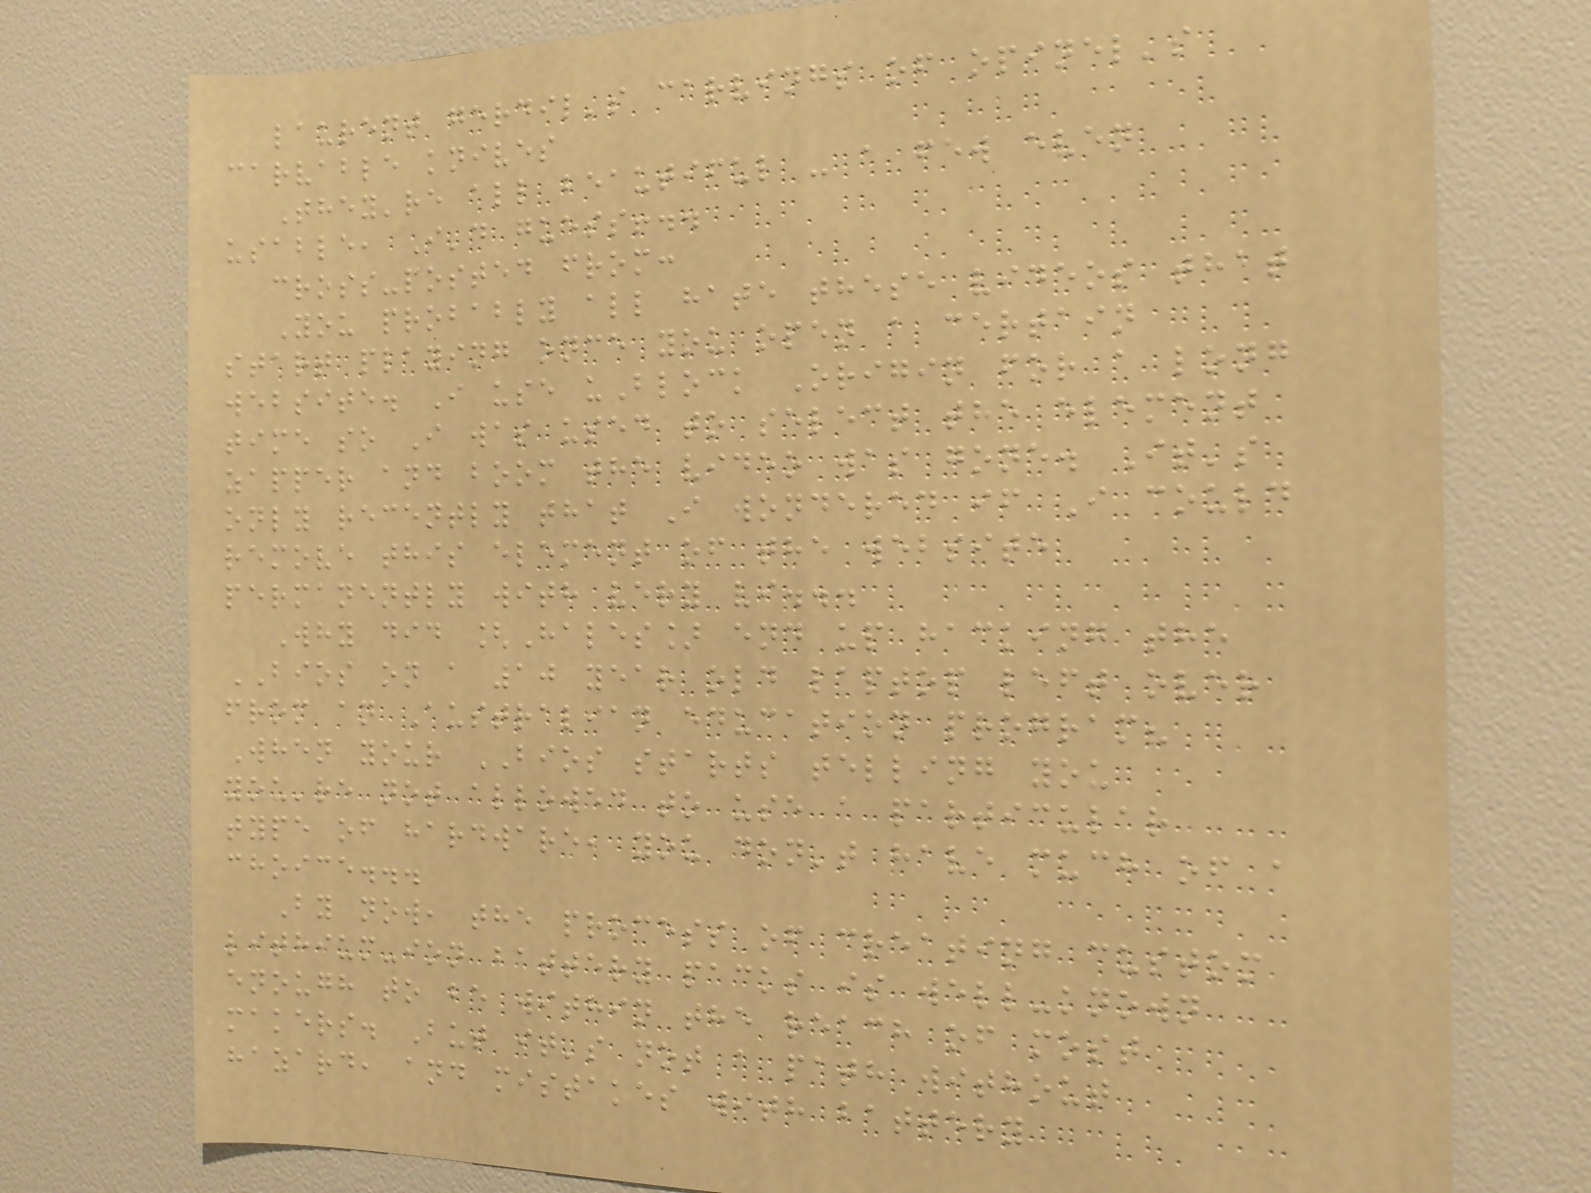laurent gerdil's carvings of opinel's
carvable knives
They're all beautiful - a few even
usable, I'd guess!..
cross-posted from:
You probably all hate these videos that
start playing once you open a certain
website. I use uBlock Origin for a long
time so I was used to select the element
zapper and boom the video was gone. It's
only recently that I wondered if I could
remove this element of the website
permanently with very vi...
Why did [Hales] end up hacking the
BIOS on a 10 year old laptop left over
from an Australian education program?
When your BIOS starts telling you
you're not allowed to use a particular
type of hardware, you don't have much of a
choice...
By now, the process of creating custom
lithium-ion battery packs is well-known
enough to be within the reach of most
makers. But it's not a path without
hazard, and mistakes with battery
